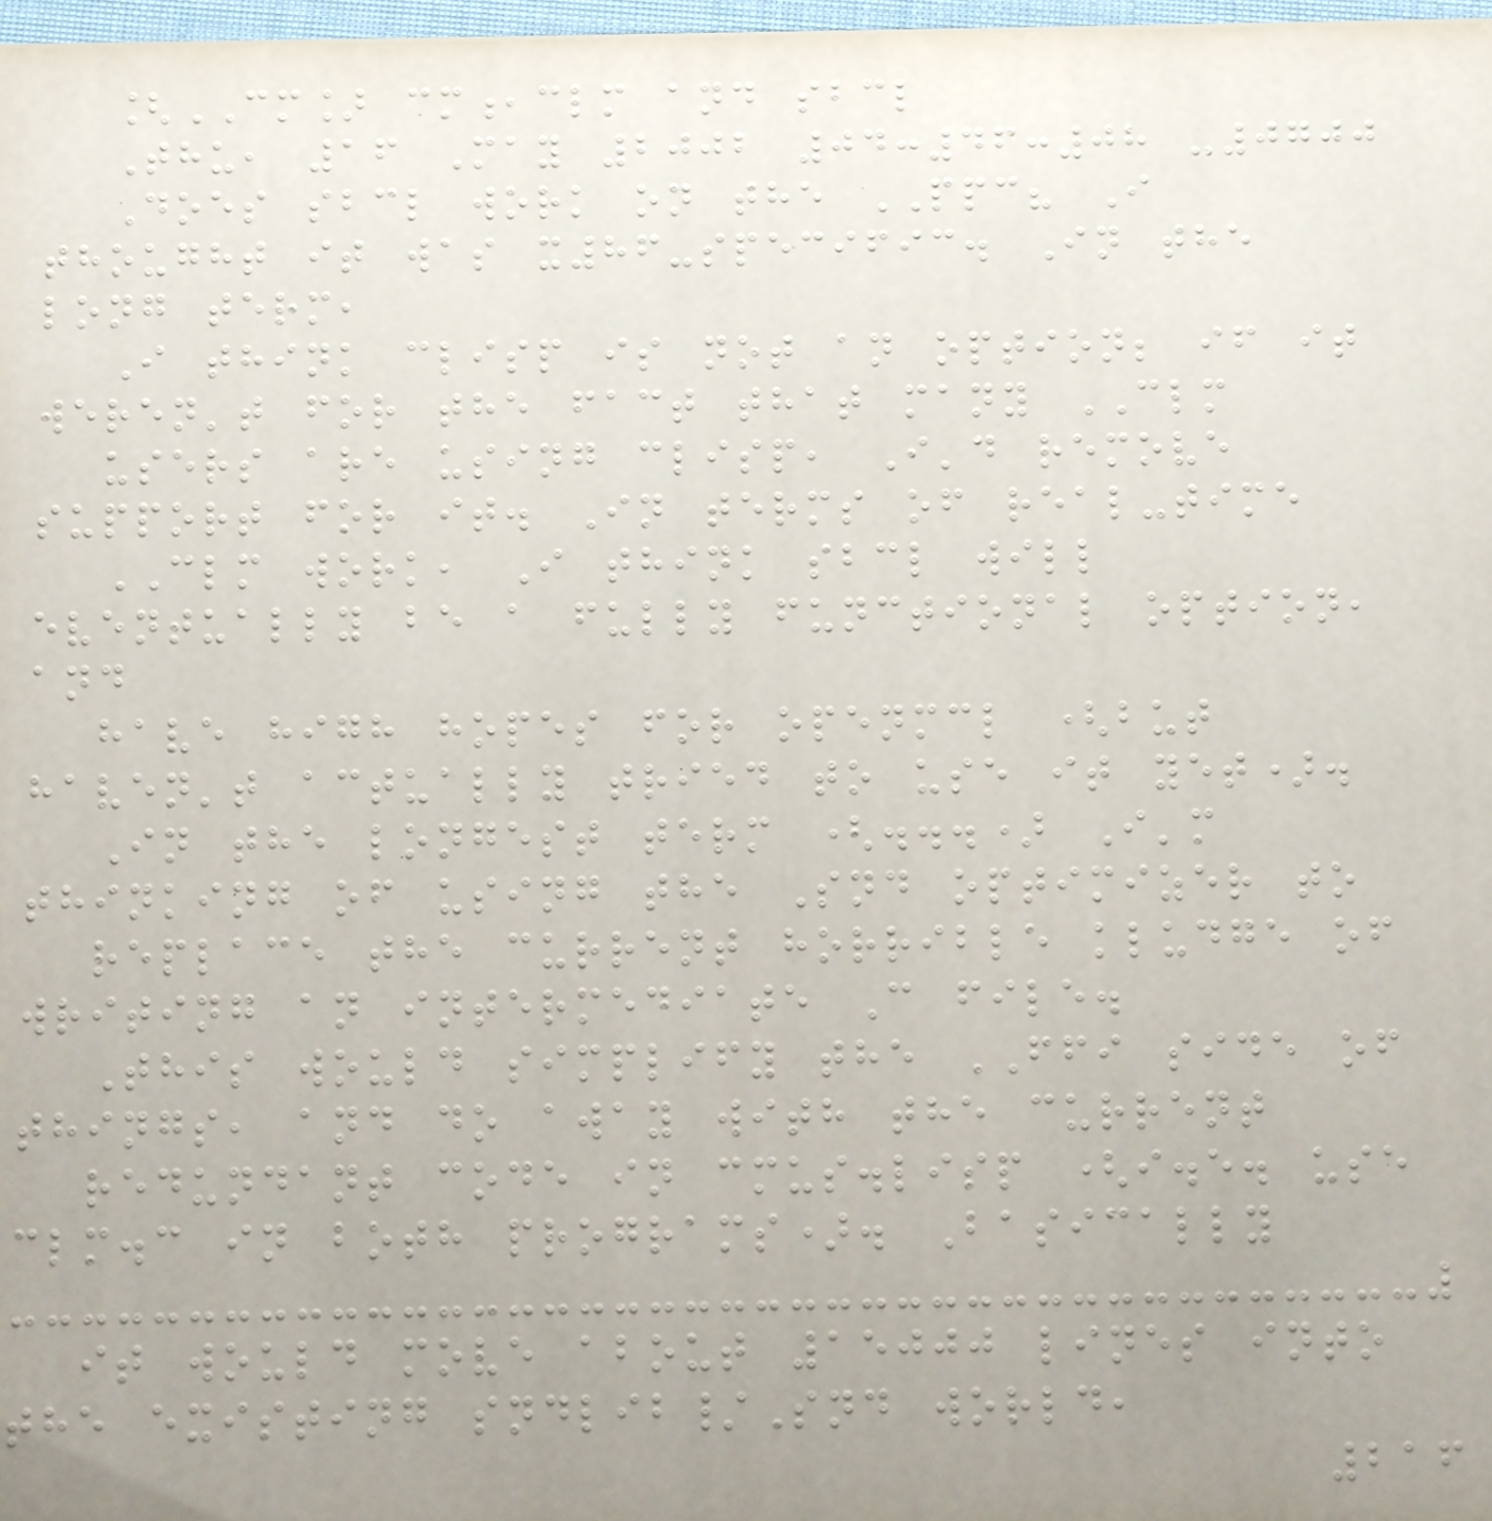[CM] cm,clm and sbcl
Thu, 16 May 2002 04:46:08 -0700
Does sbcl work on the PPC? I
thought it was x86-specific. In the
long term,
I think clisp is not an option; if it
weren't for the fact that many CLM
users are using clisp, I'd remove
support for it. In terms of real-time
CLM work, I think sbcl will
eventually be a fully functional option,
and
have high hopes for openmcl (but
haven't actually tried to use it yet).
In the longest term (...) I'm
thinking of using the Snd optimizer to
replace the current horrible kludge of
writing an intermediate C file.
This would simplify the FFI side of
things, and do away with the current
redundant code in cmus.lisp (i.e. use
clm.c in both programs). Basically
it would move about 15000 lines into
the existing sndlib/Snd world,
216
